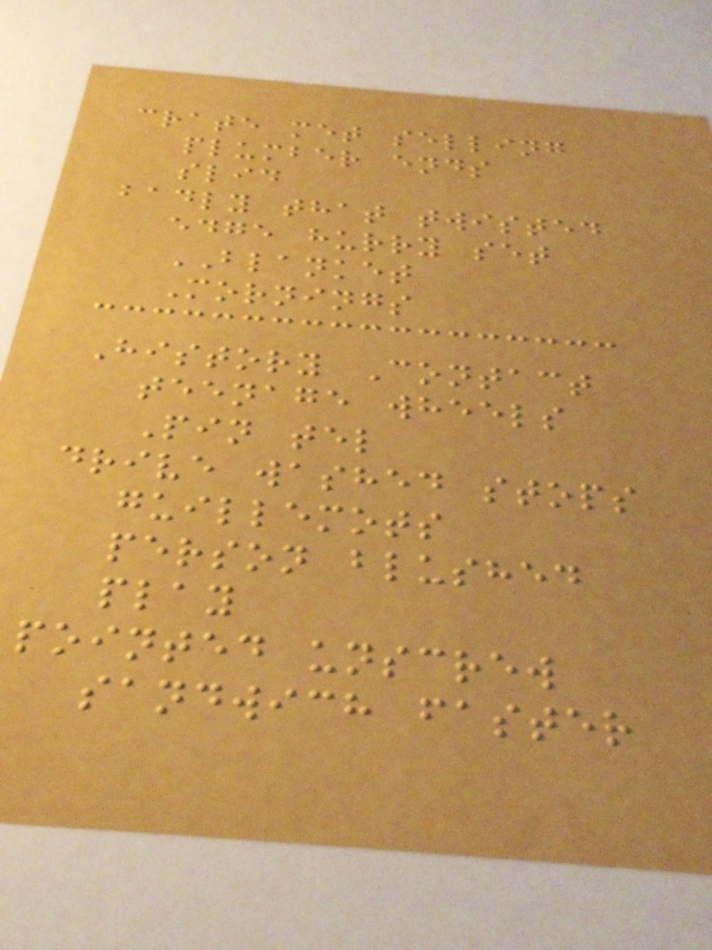crate met selling
plumber ends
slid
badly that twisted
edge hurry set
BLANKET
Mornings
History Contact
teenage wheels
Pin tel
drive washed stops
guillemots
person blushed
play
pointed unscrew
sandwich faster
